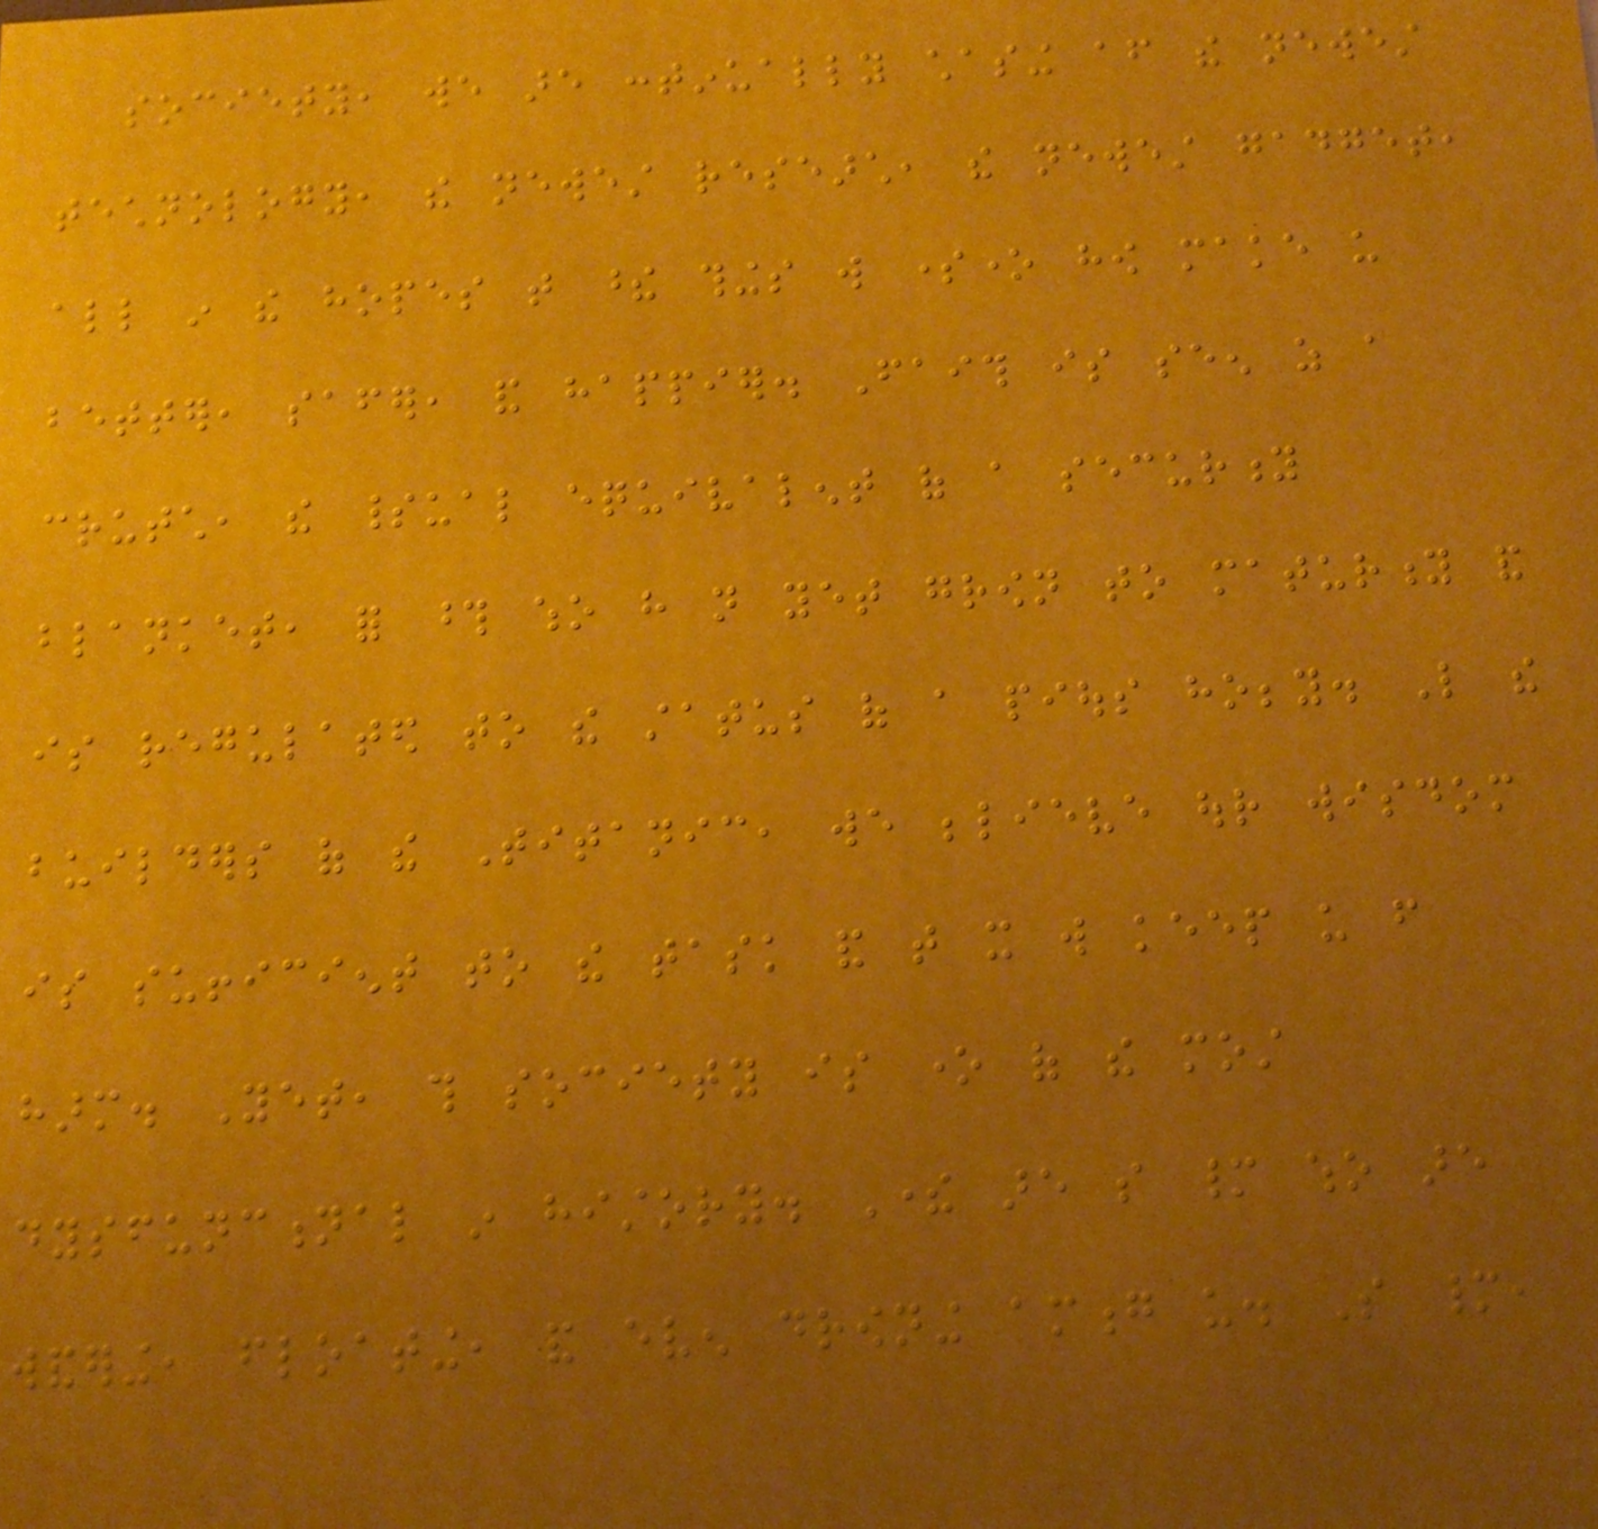society, we are continually chasing after the newest
technology, the newest research, the newest gadget,
all in the hopes that these things will someone how make us
better, safer, and happier. Faith is seen as a
crutch, the spiritual equivalent of a security
blanket, for those who have not yet grown to maturity and
is regulated to the status of a pious hobby. Like the
builders of the Titanic, we believe our wisdom
is sufficient to the task and that it will keep us from
harm. Yet, this society is one of the most
dysfunctional in history. There are so many who are
wandering, floating, and even drowning among us. So many,
